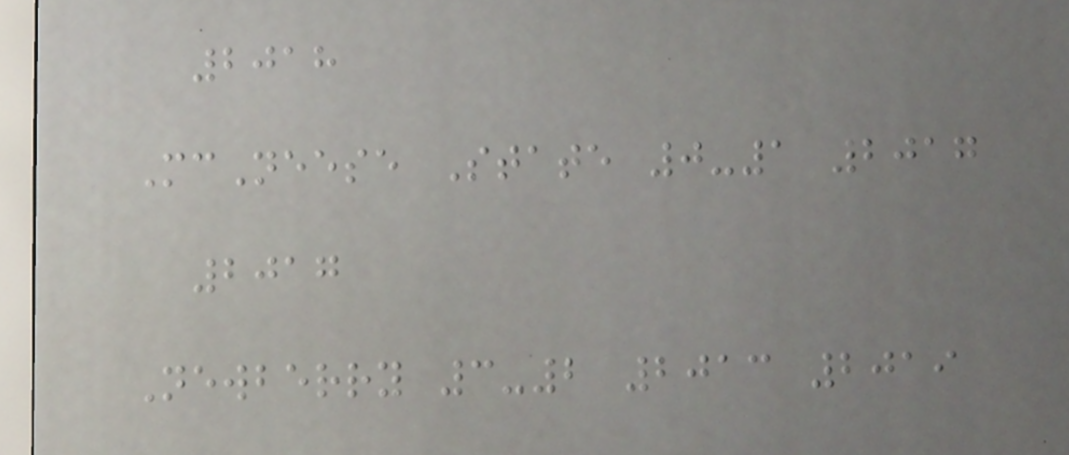2018
McNeese State 0-1 2017
2017
Newberry 3-2 2013 2019
